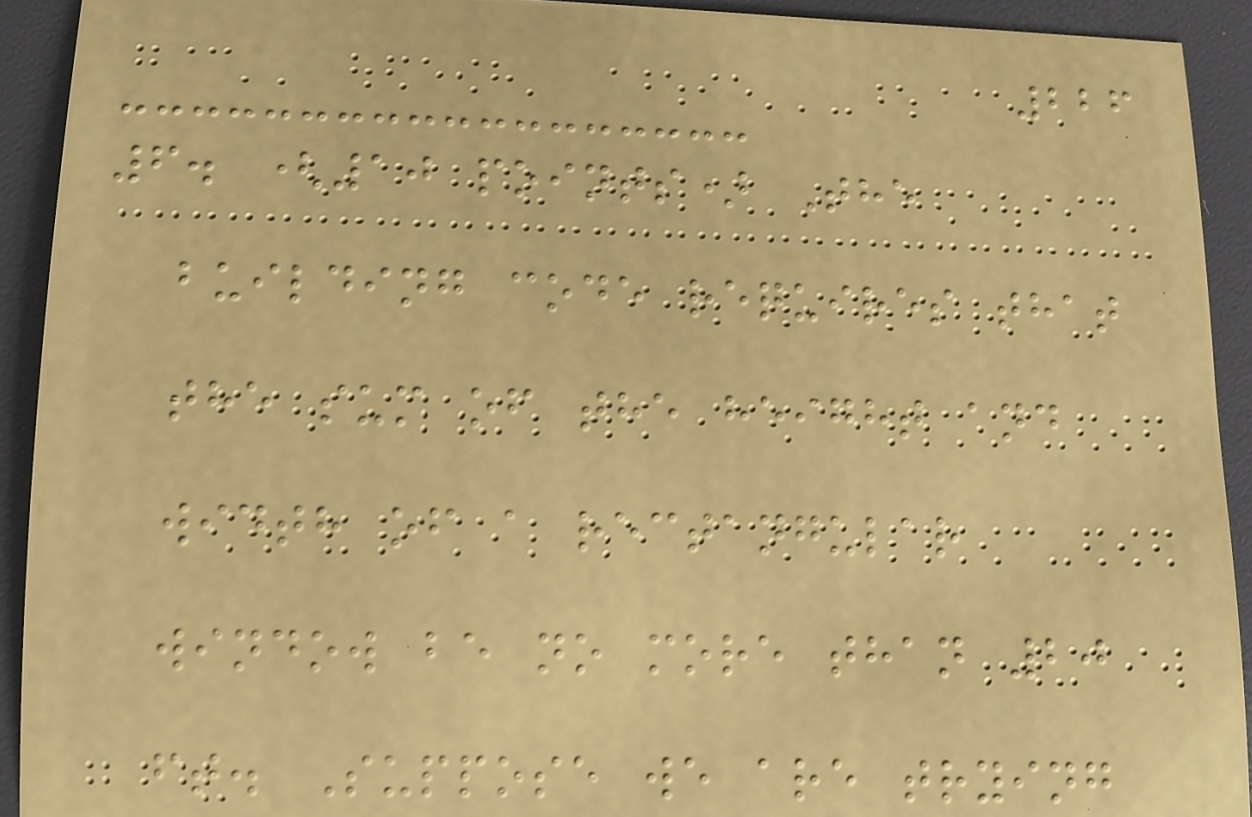226
6. (10 points) The
building code requires that
the sum of the height and
width of a rectangular
window be no more than 20
ft. Suppose we are trying
